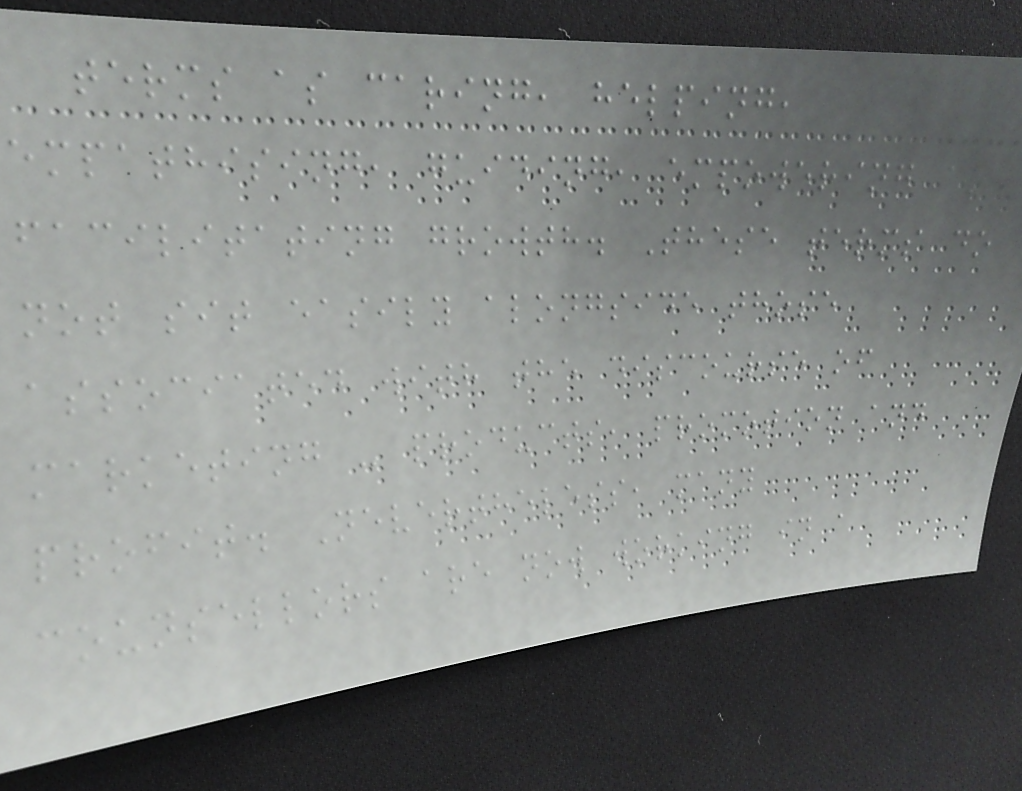terms as caring, helping,
empathising, guiding, empowering and
facilitating growth. These terms do
not sit easily alongside those
associated with the discourse of
marketing - products, promotion and
profit. Nevertheless, many
counsellors are now working in a
